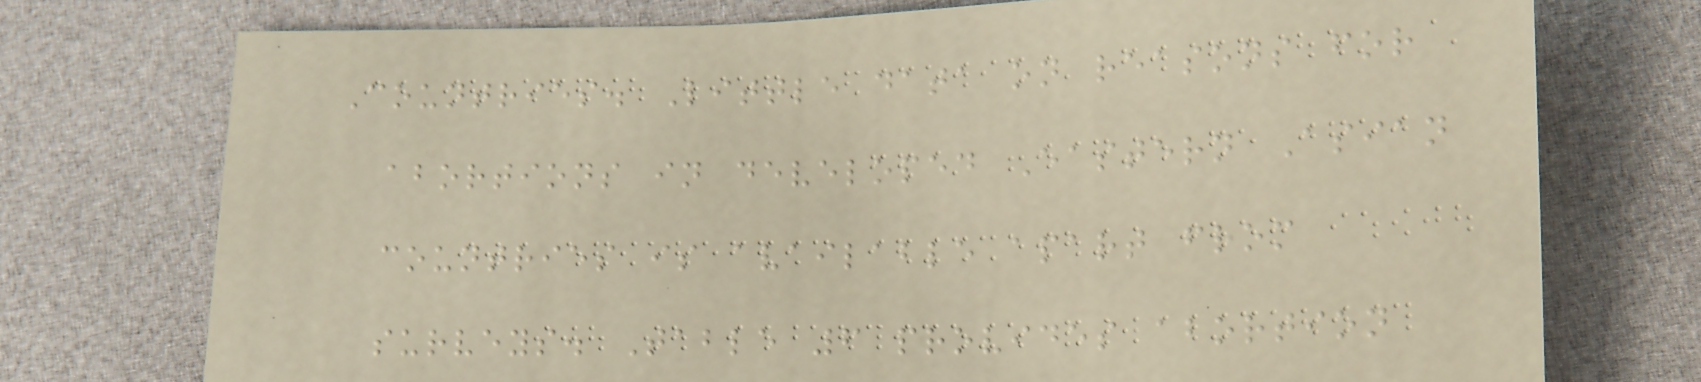Countries. Little data on reasons for
abortions in developed Eastern Asian
countries is available apart from
surveys. Table 6 provides abortion
